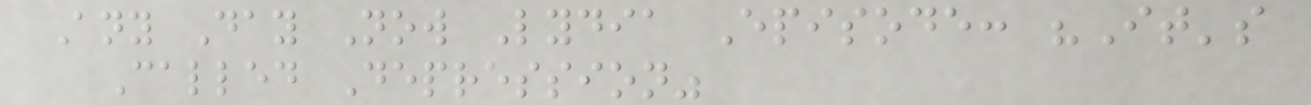Any Day Now Lydia Episode: "It's
Called Depression"
